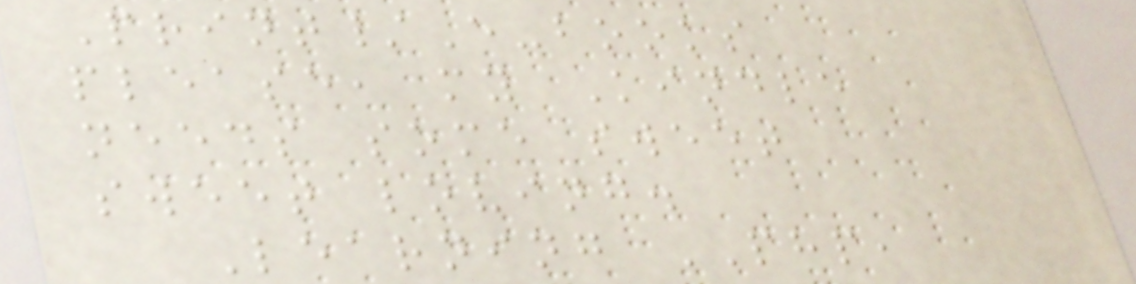Print/E-books
please, my Kindle
needs some sweet
sweet loving.
Learning PHP,
